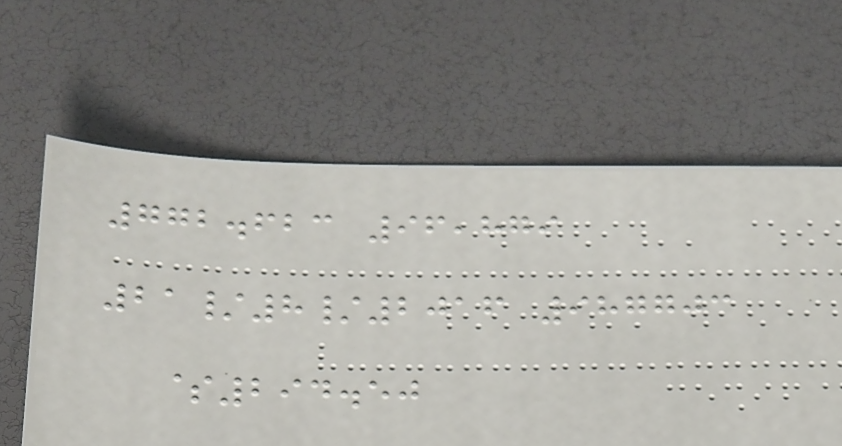772.623 96,879
21/8/2016 987703
$294.50
